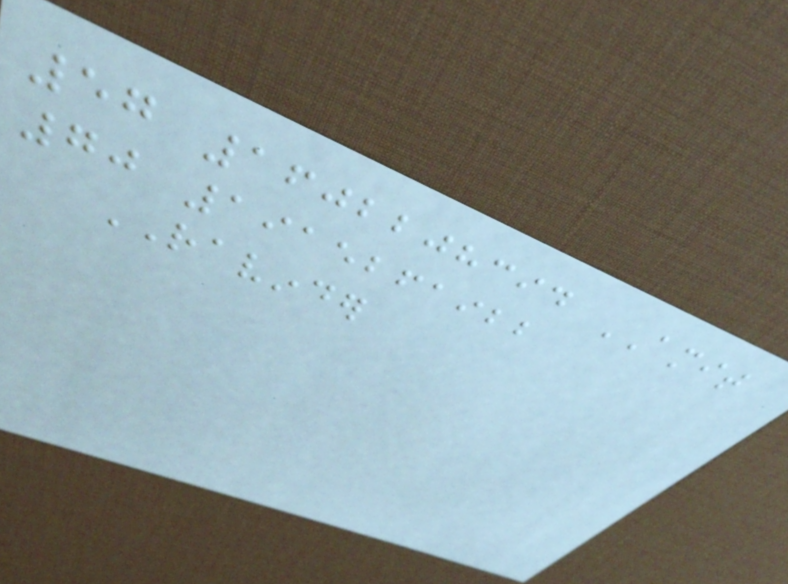57 1602208394 AMIT
70 1915261922
RAVINDER
